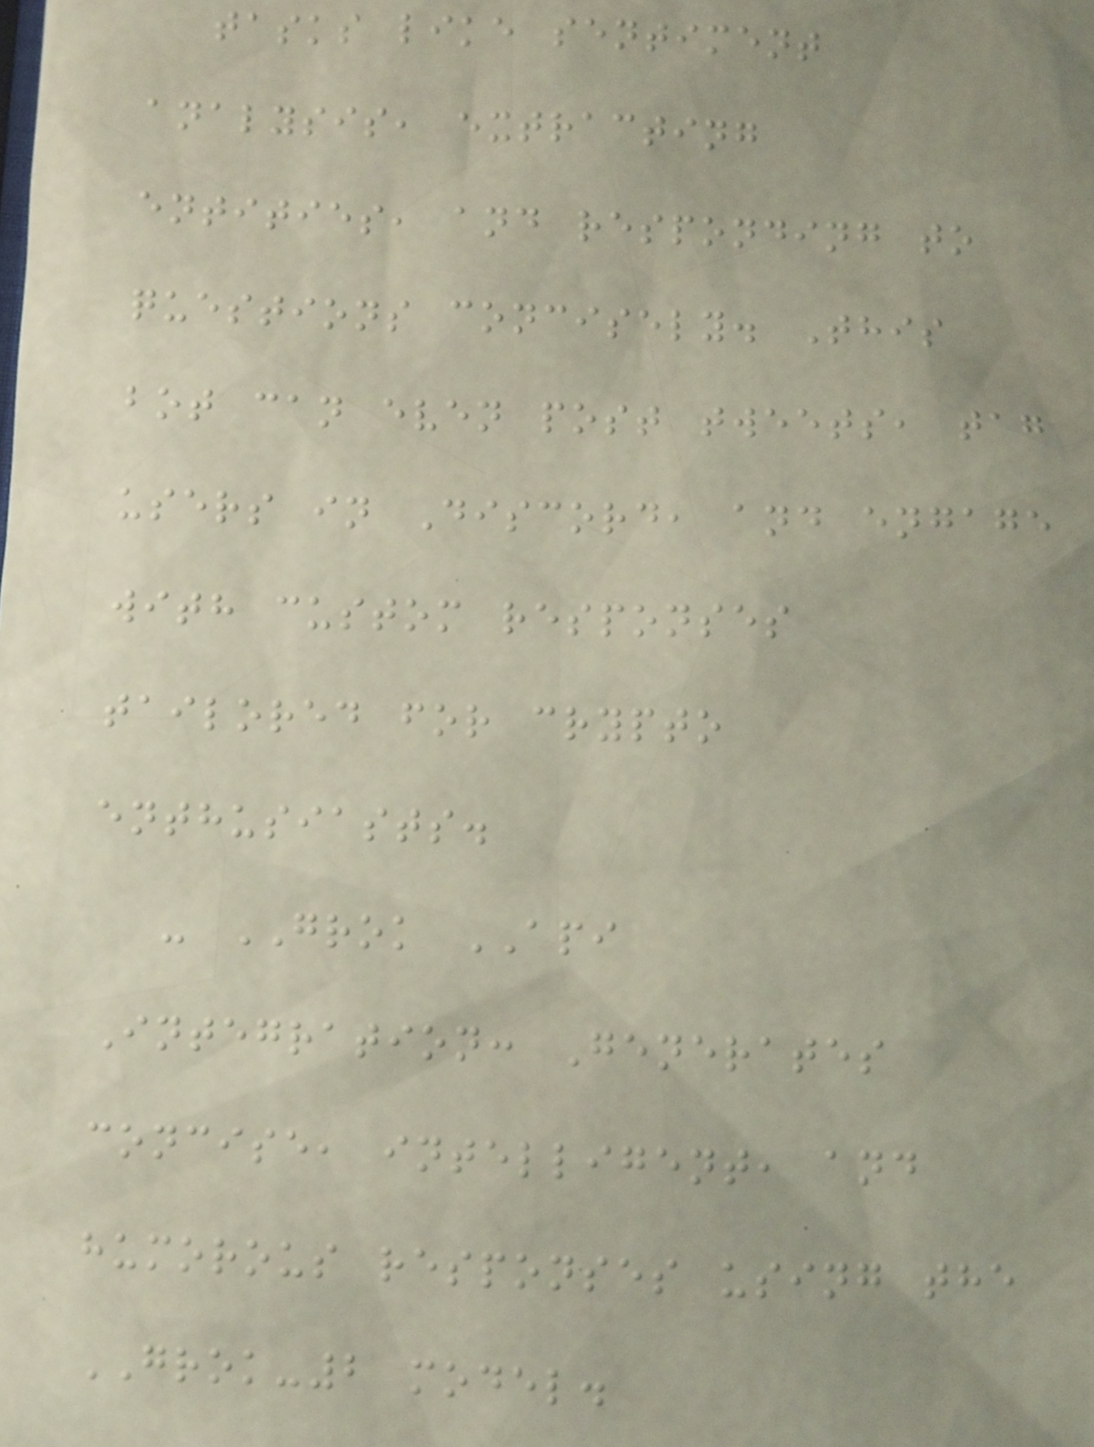tasks like sentiment
analysis, extracting
entities, and responding to
questions concisely. This
bot can even post tweets, tag
users in Discord, and engage
with custom responses
tailored for crypto
enthusiasts.
- GROK API
Integration: Generates
concise, intelligent, and
humorous responses using the
GROK-2 model.
